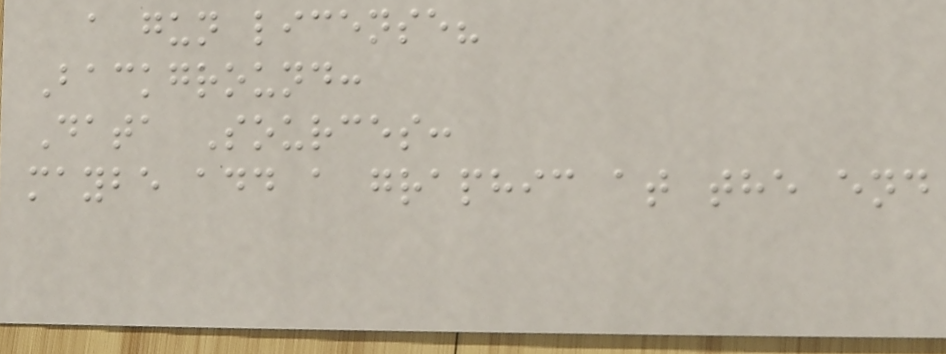a gun license?
Background:
Data Sources:
maybe add a graphic at the end
